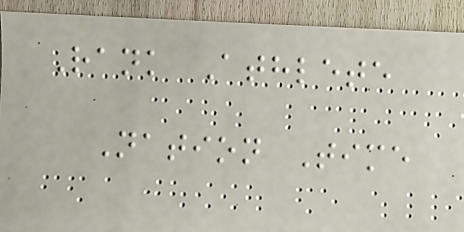Rank Athlete
Nation Time
